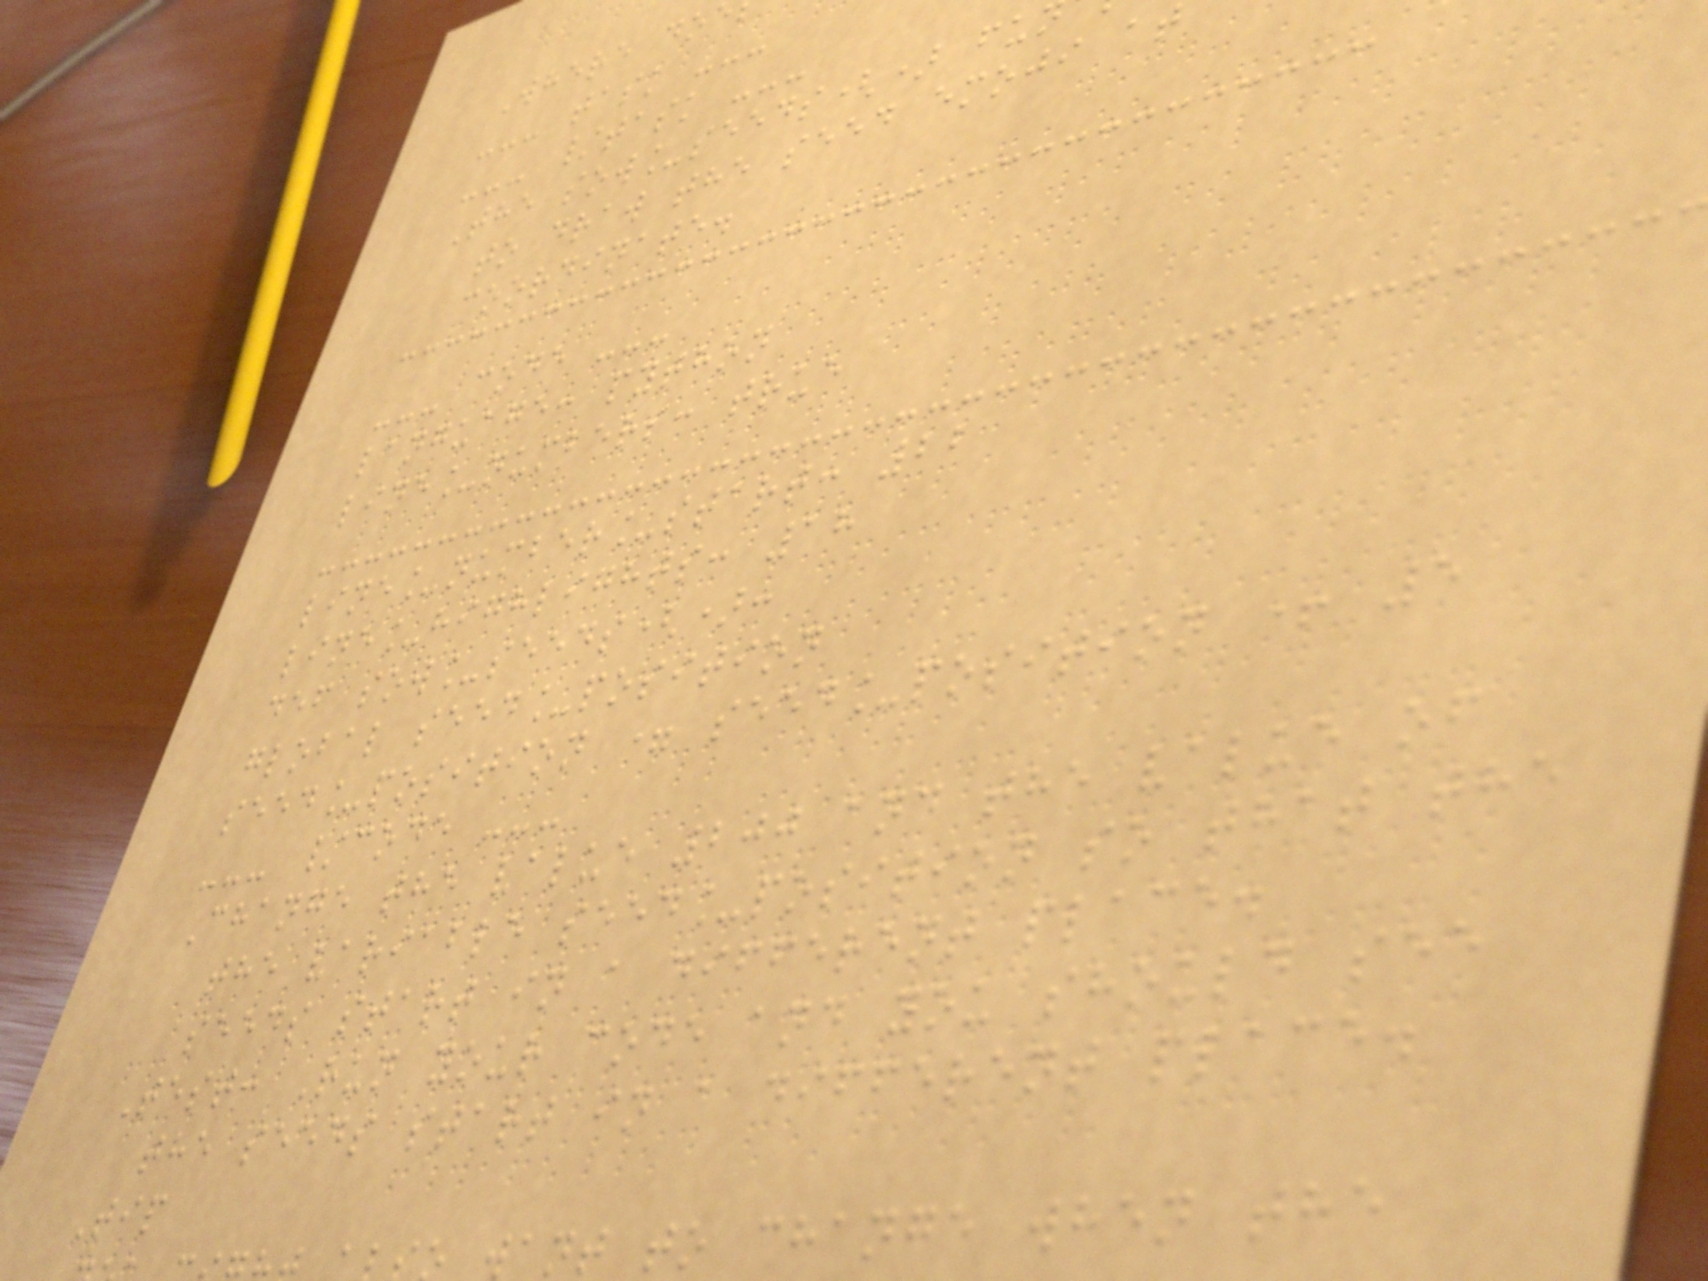Where do
--- task ---
--- /task ---
The sow_seeds() fu
to draw the seed emoji at
coordinate.
--- code ---
language: python
line_numbers: true
line_number_start: 22
line_highlights: 18
def sow_seeds():
global seed_position
seed_position = seed_position + 5
--- /code ---
Change the value 200 and the value of
the variable seed_position so that the
seeds start in a different place.
Test: Run your code and you should see
the seeds start in a different place.
Tip
want to change when the
